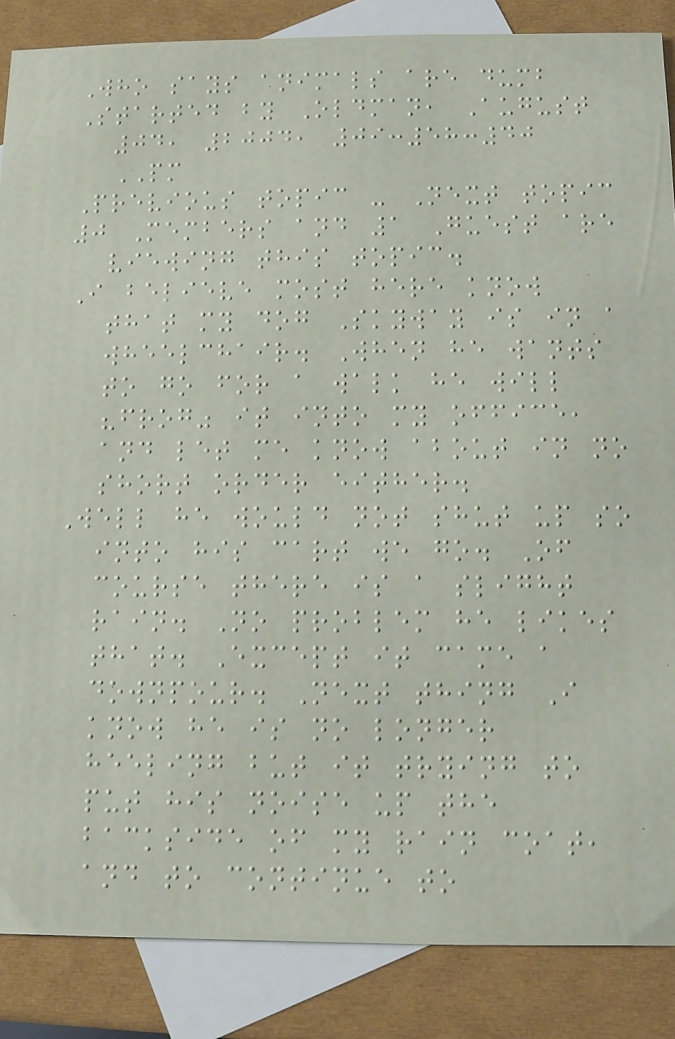Who says animals are dumb
Started by Oldman, August
04, 2004, 09:58:40
PM
Previous topic - Next topic
0 Members and 1 Guest are
viewing this topic.
I believe most here know
that my dog Skyway is in a
wheelchair. When he wants
to go for a walk he will
"frog" it into my office,
and let me know about in no
short order either.
Well he would not shut up so
into his cart we go. Of
course there is a slight
rain. No problem he likes
that. Except it came a
downpour. Next thing I
know he is no longer
heeling but it trying to
put his noise up the
backside of my rain coat,
and to continue to
